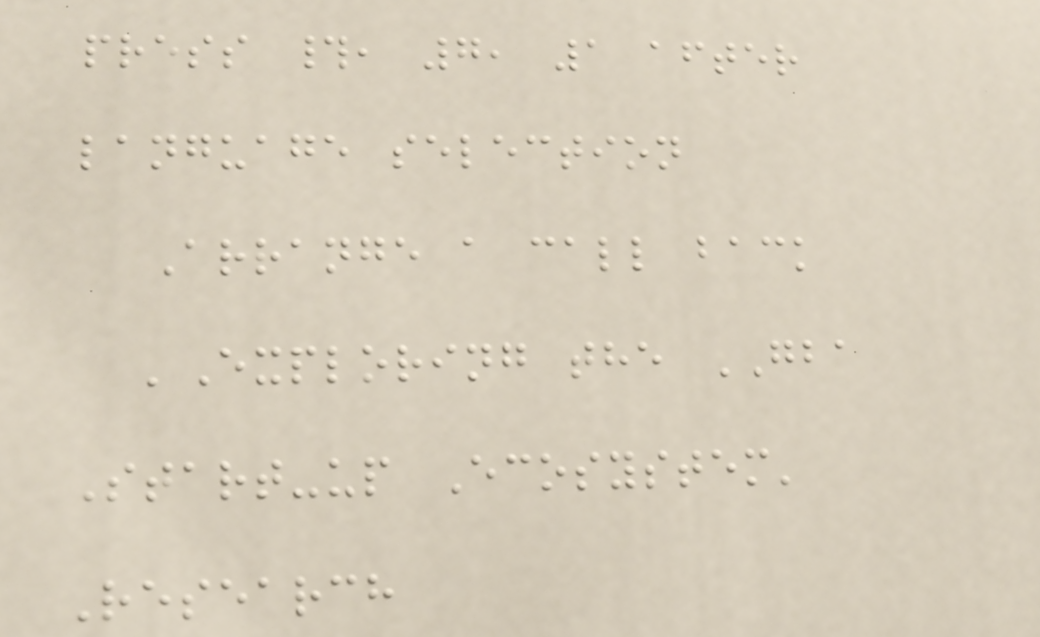press #, 7, 1 after
language selection
Arrange a call back
'Exploring the GBA
Start-up Ecosystem'
Research
